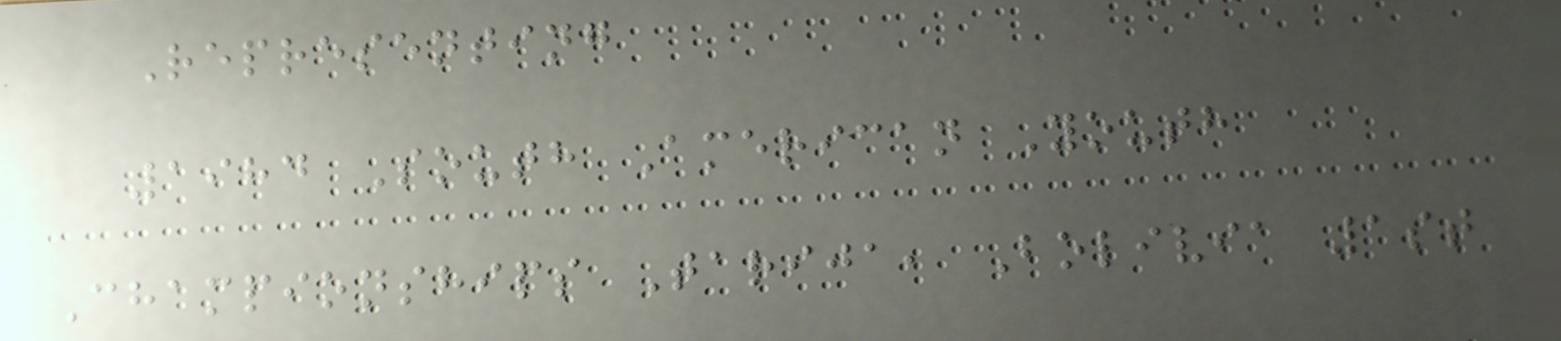Representing
1984 South American Youth
Championships Tarija, Bolivia 1st
